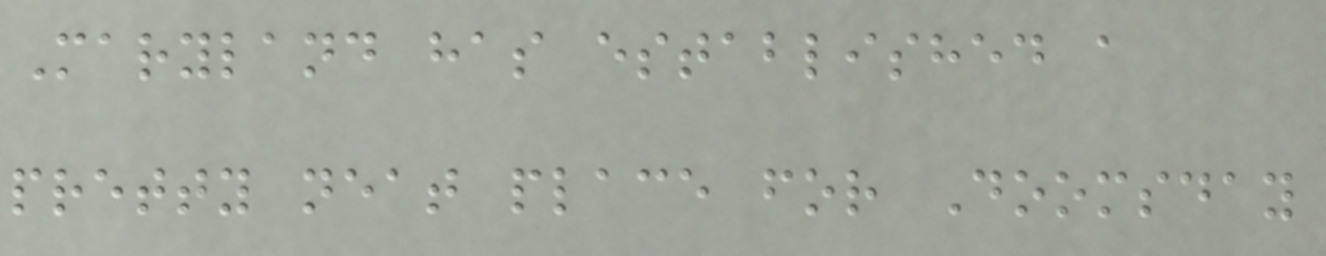Maryland has established a
pretty neat place for Doomsday
